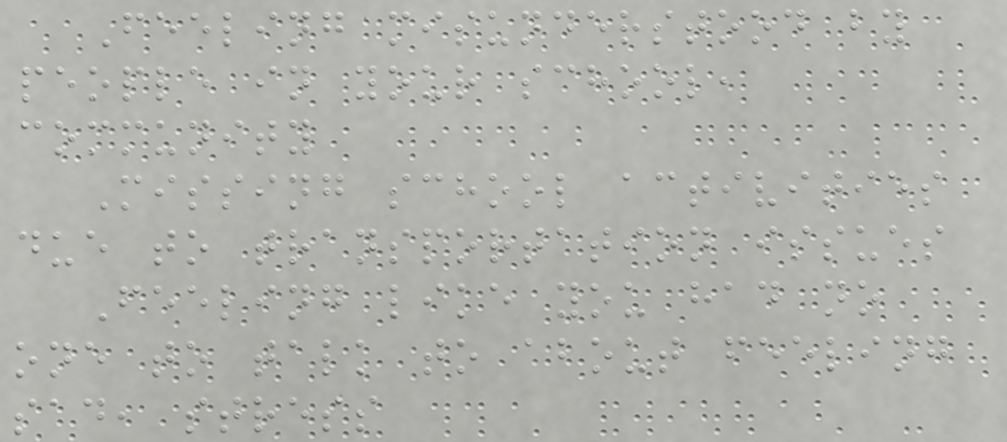Feeling misunderstood by
people in your school,
community
Missing school activities
due to transportation issues
Feeling like you had no
one to talk to about feeling
sad, stress
